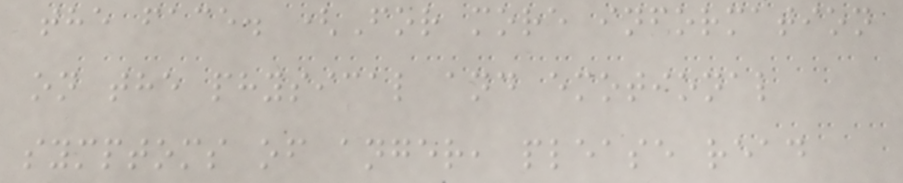the face. (For more information
on the physical and emotional
symptoms of anger, please read
